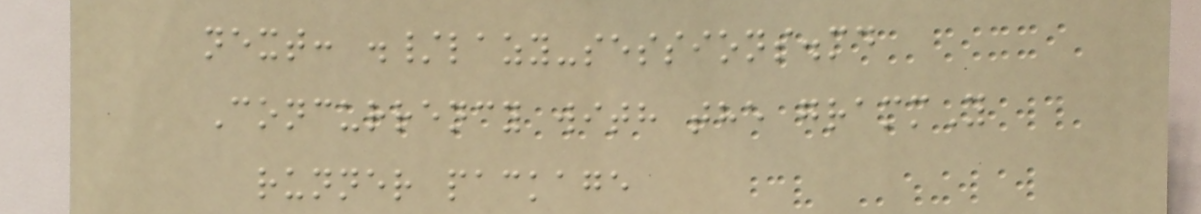next: ./lazy-sessions.md
Concurrency with the grammY
runner package
